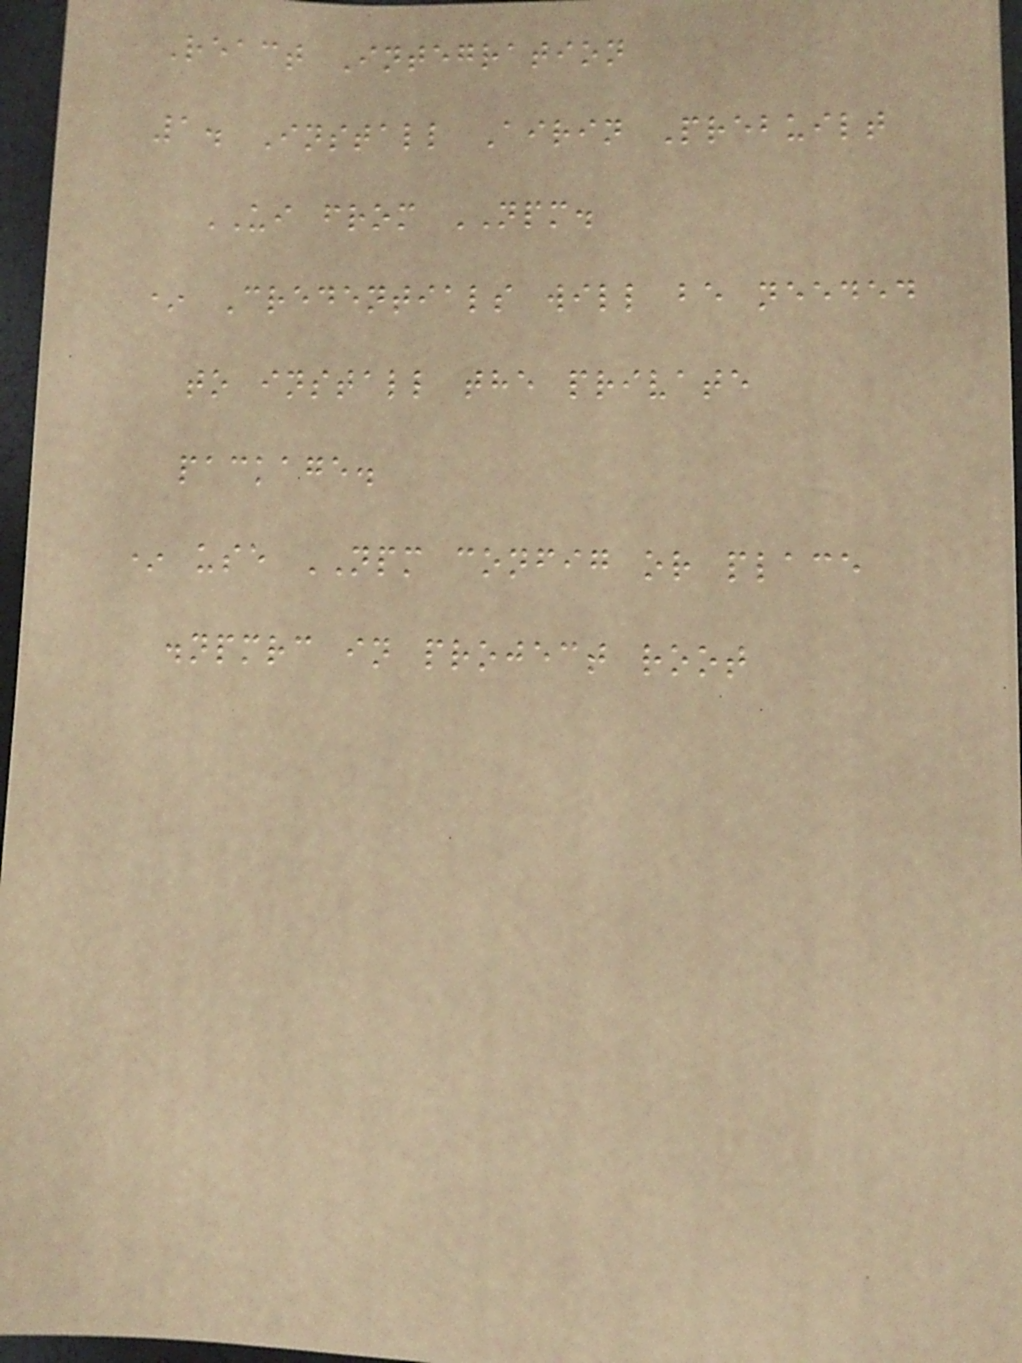React Integration
1. Install Airin Prebuilt
UI from NPM.
* Credentials will be needed
to install the private
package.
* use NPM config or place
.npmrc in project root
